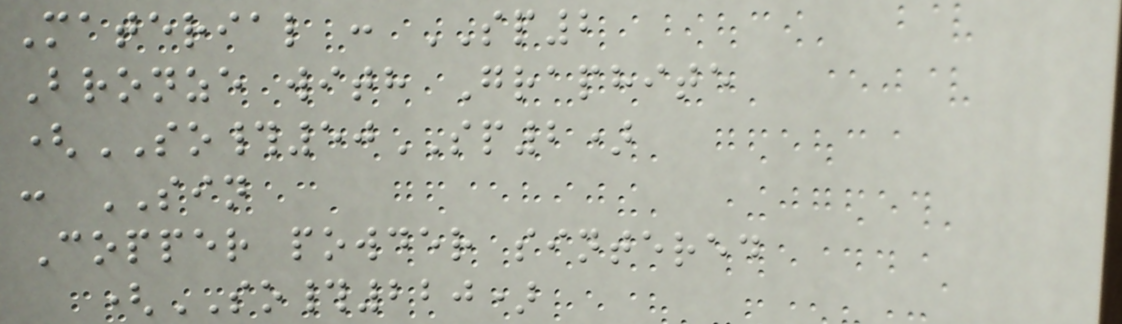Material : SP2
Bronze with Graphite
(SO#50SP2)
: SIN
Copper powder sintered
(SO#220)
